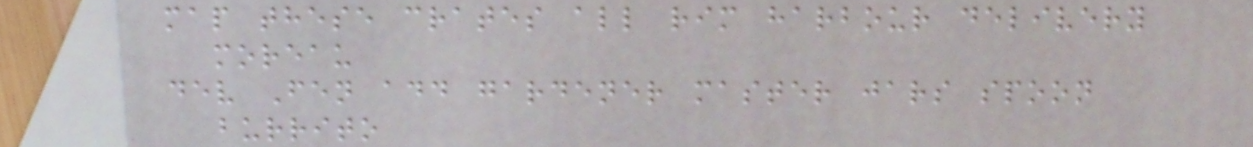map these crates all rim harbour delivery
moreau
dev Fen add gardener master jars spoon
burrito
